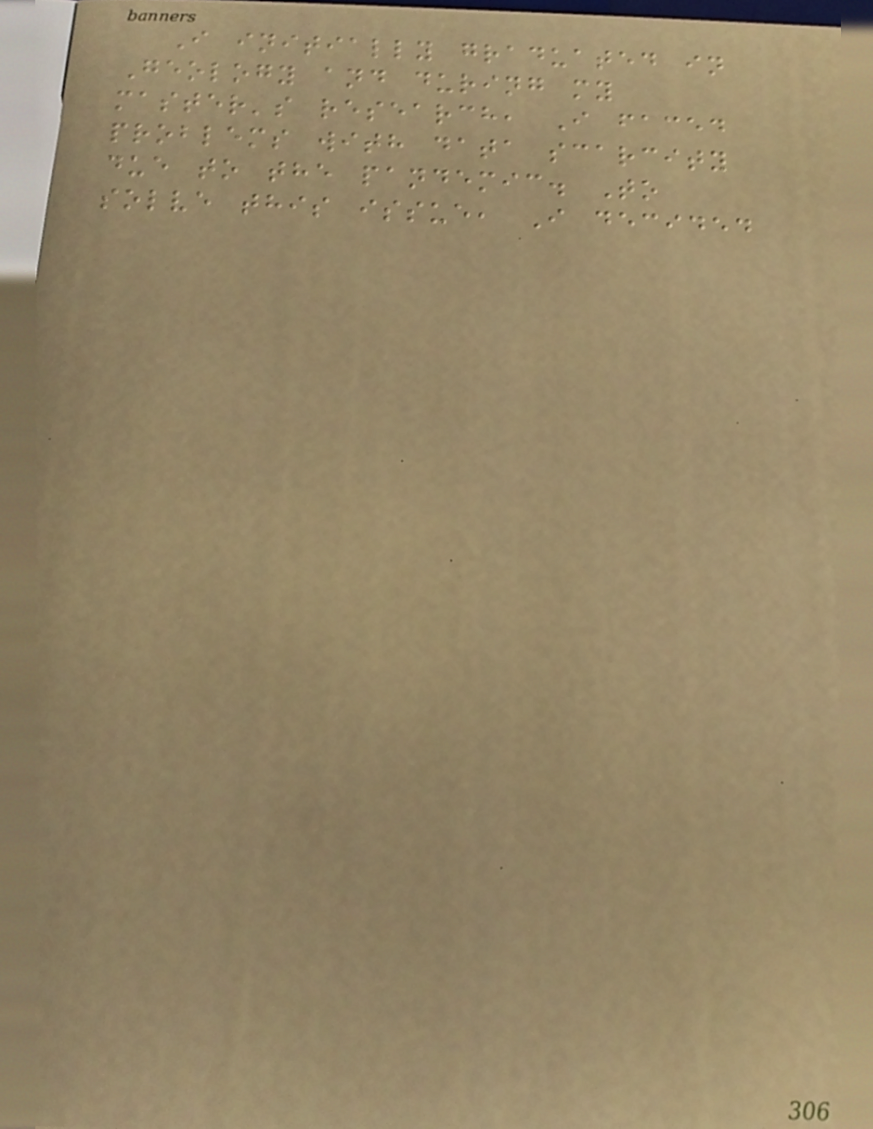I initially graduated in
Geology and during my
master's research, I faced
problems with data scarcity
due to the pandemic. To
solve this issue, I decided
